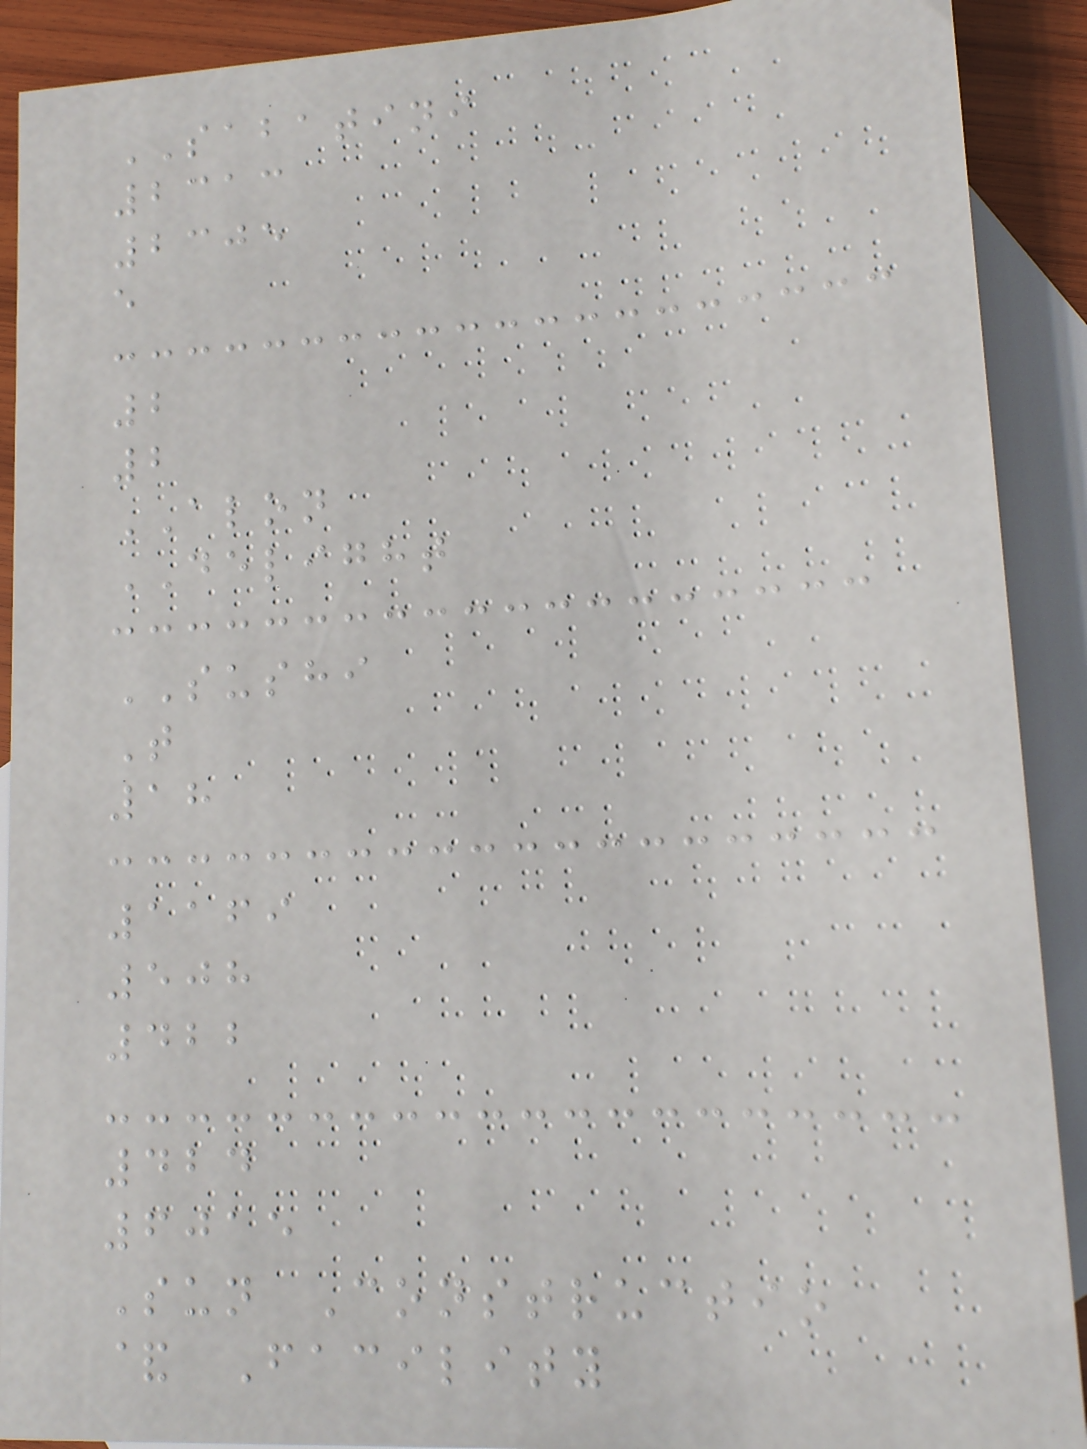SABATINI
2313
2305
e
2
2
ALON
DELIGHT
SUSHI
T
18
1169
508
422
424
6015
Sun Constructio
& Facility
